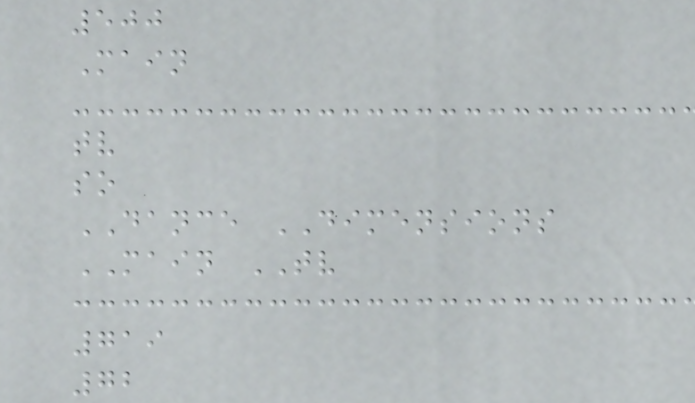500
Main
tv
so
DANCE DIMENSIONS
MAIN TV
719
72
